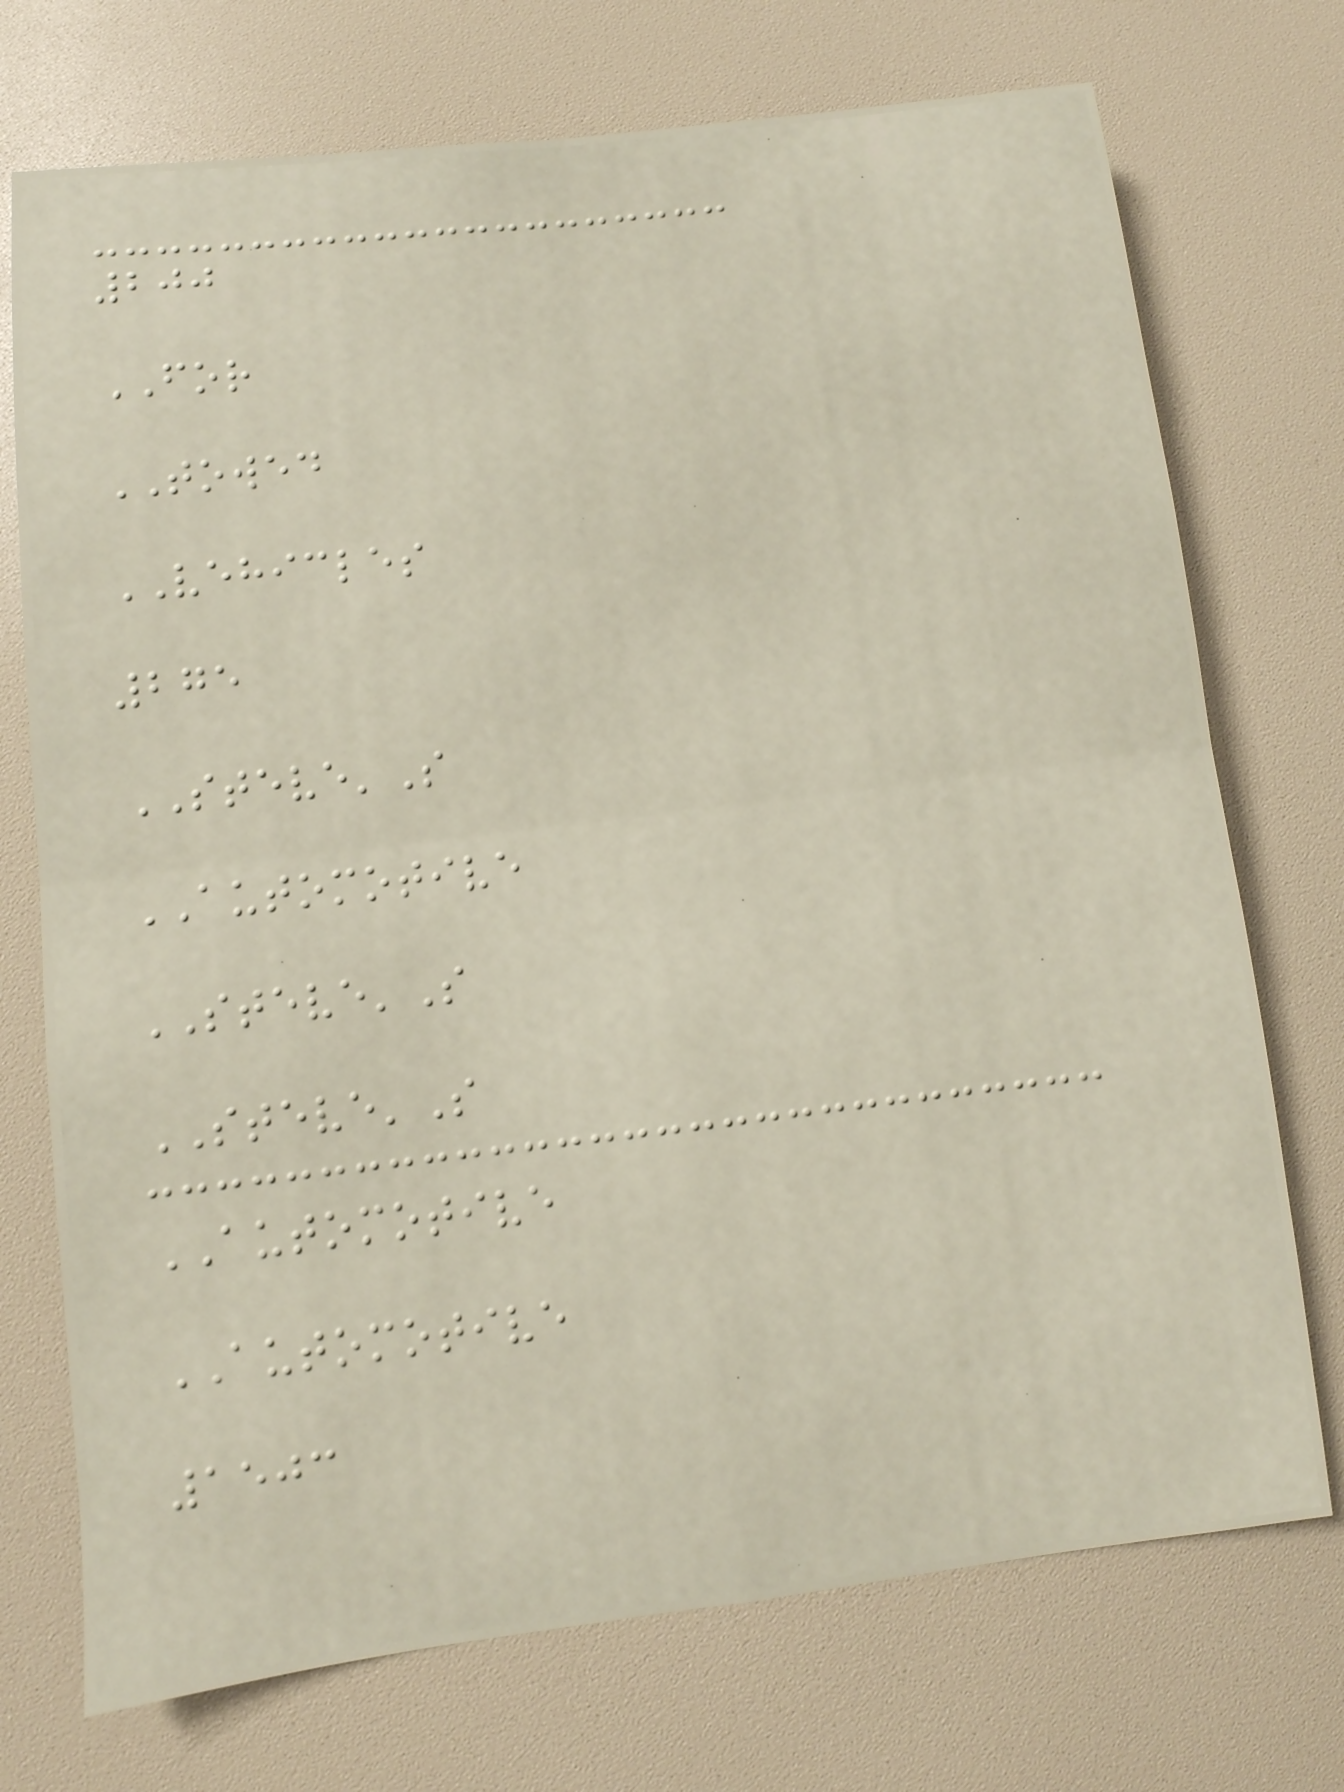200
FOR
TOWED
VEHICLES
275
STEVE'S
AUTOMOTIVE
STEVE'S
STEVE'S
AUTOMOTIVE
AUTOMOTIVE
1503
